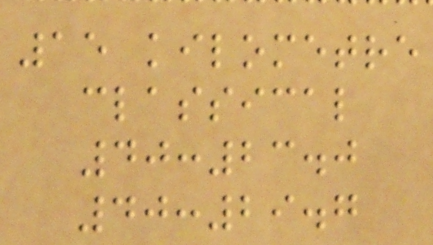15 kilometre
classical
40:23.0
40:29.7
